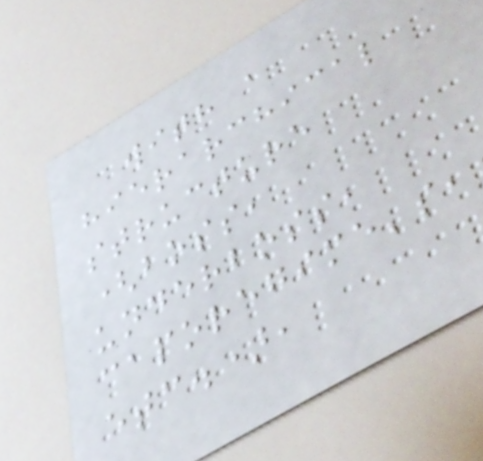with a
hierarchical
structure
(boss,
underboss,
caporegime's,
etc.),
